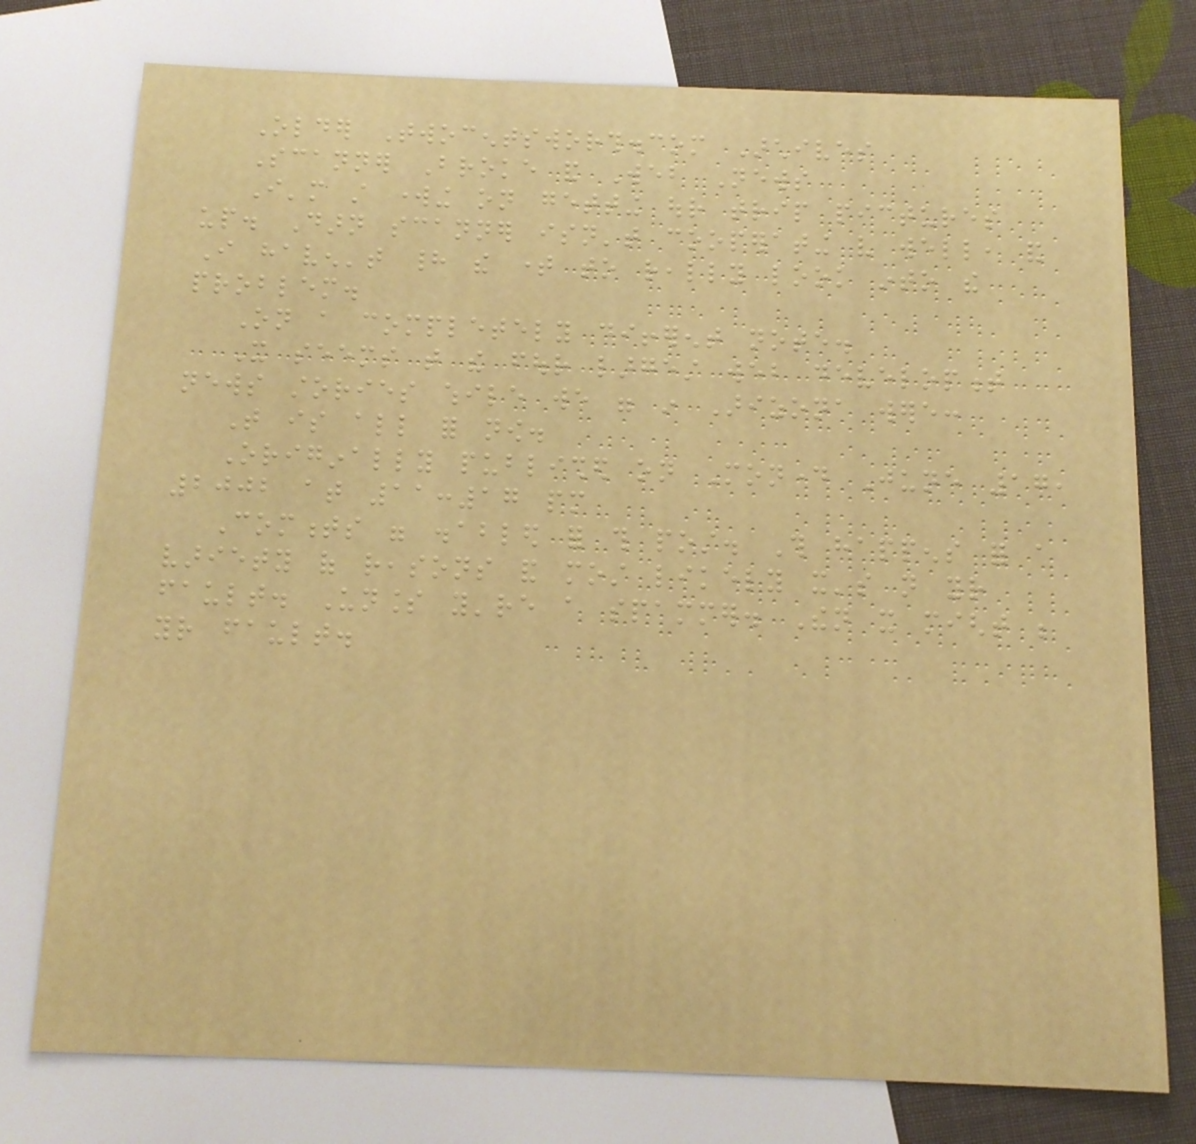Older Twocentsworth.com Archives
Scanner Broke and Web News
I'm still working on getting our trip pictures
up. Darn scanner isn't cooperating very well, and
I haven't had the time to really look into the
problem.
On a completely different note.
It seems that the four largest web development
news stories while we were in Arizona were:
That is all for now.
Originally published on Monday June 17,
2002 at 11:17 pm
Comments were disabled for this post. This happens for a
variety of reasons and most likely it's not your
fault. Unless you're a spammer. Then it might be
your fault.
